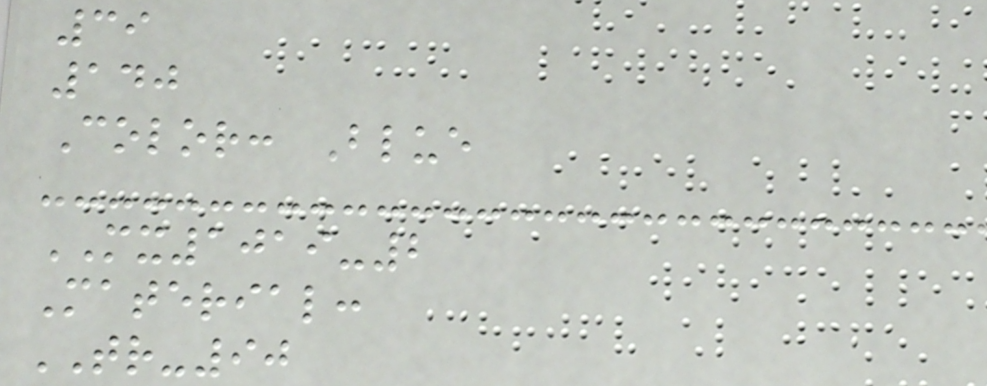39
140
Color: Blue
MX1019-2
Material:
TR-90
